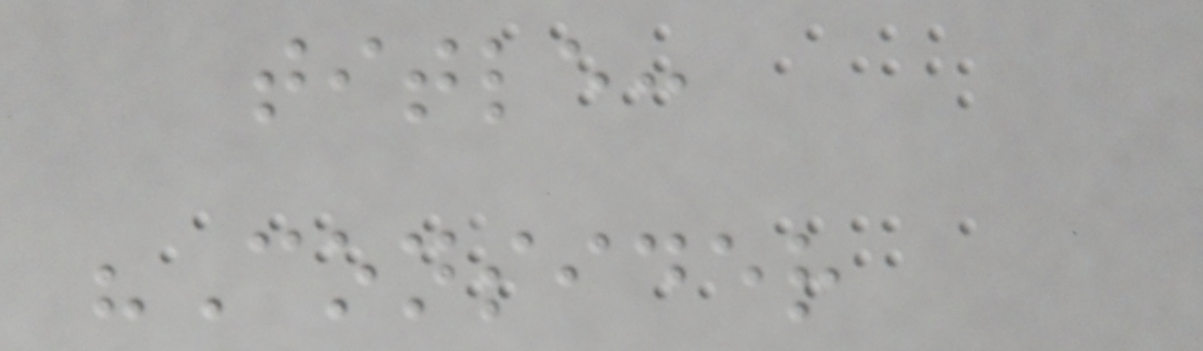title:
"Consider
